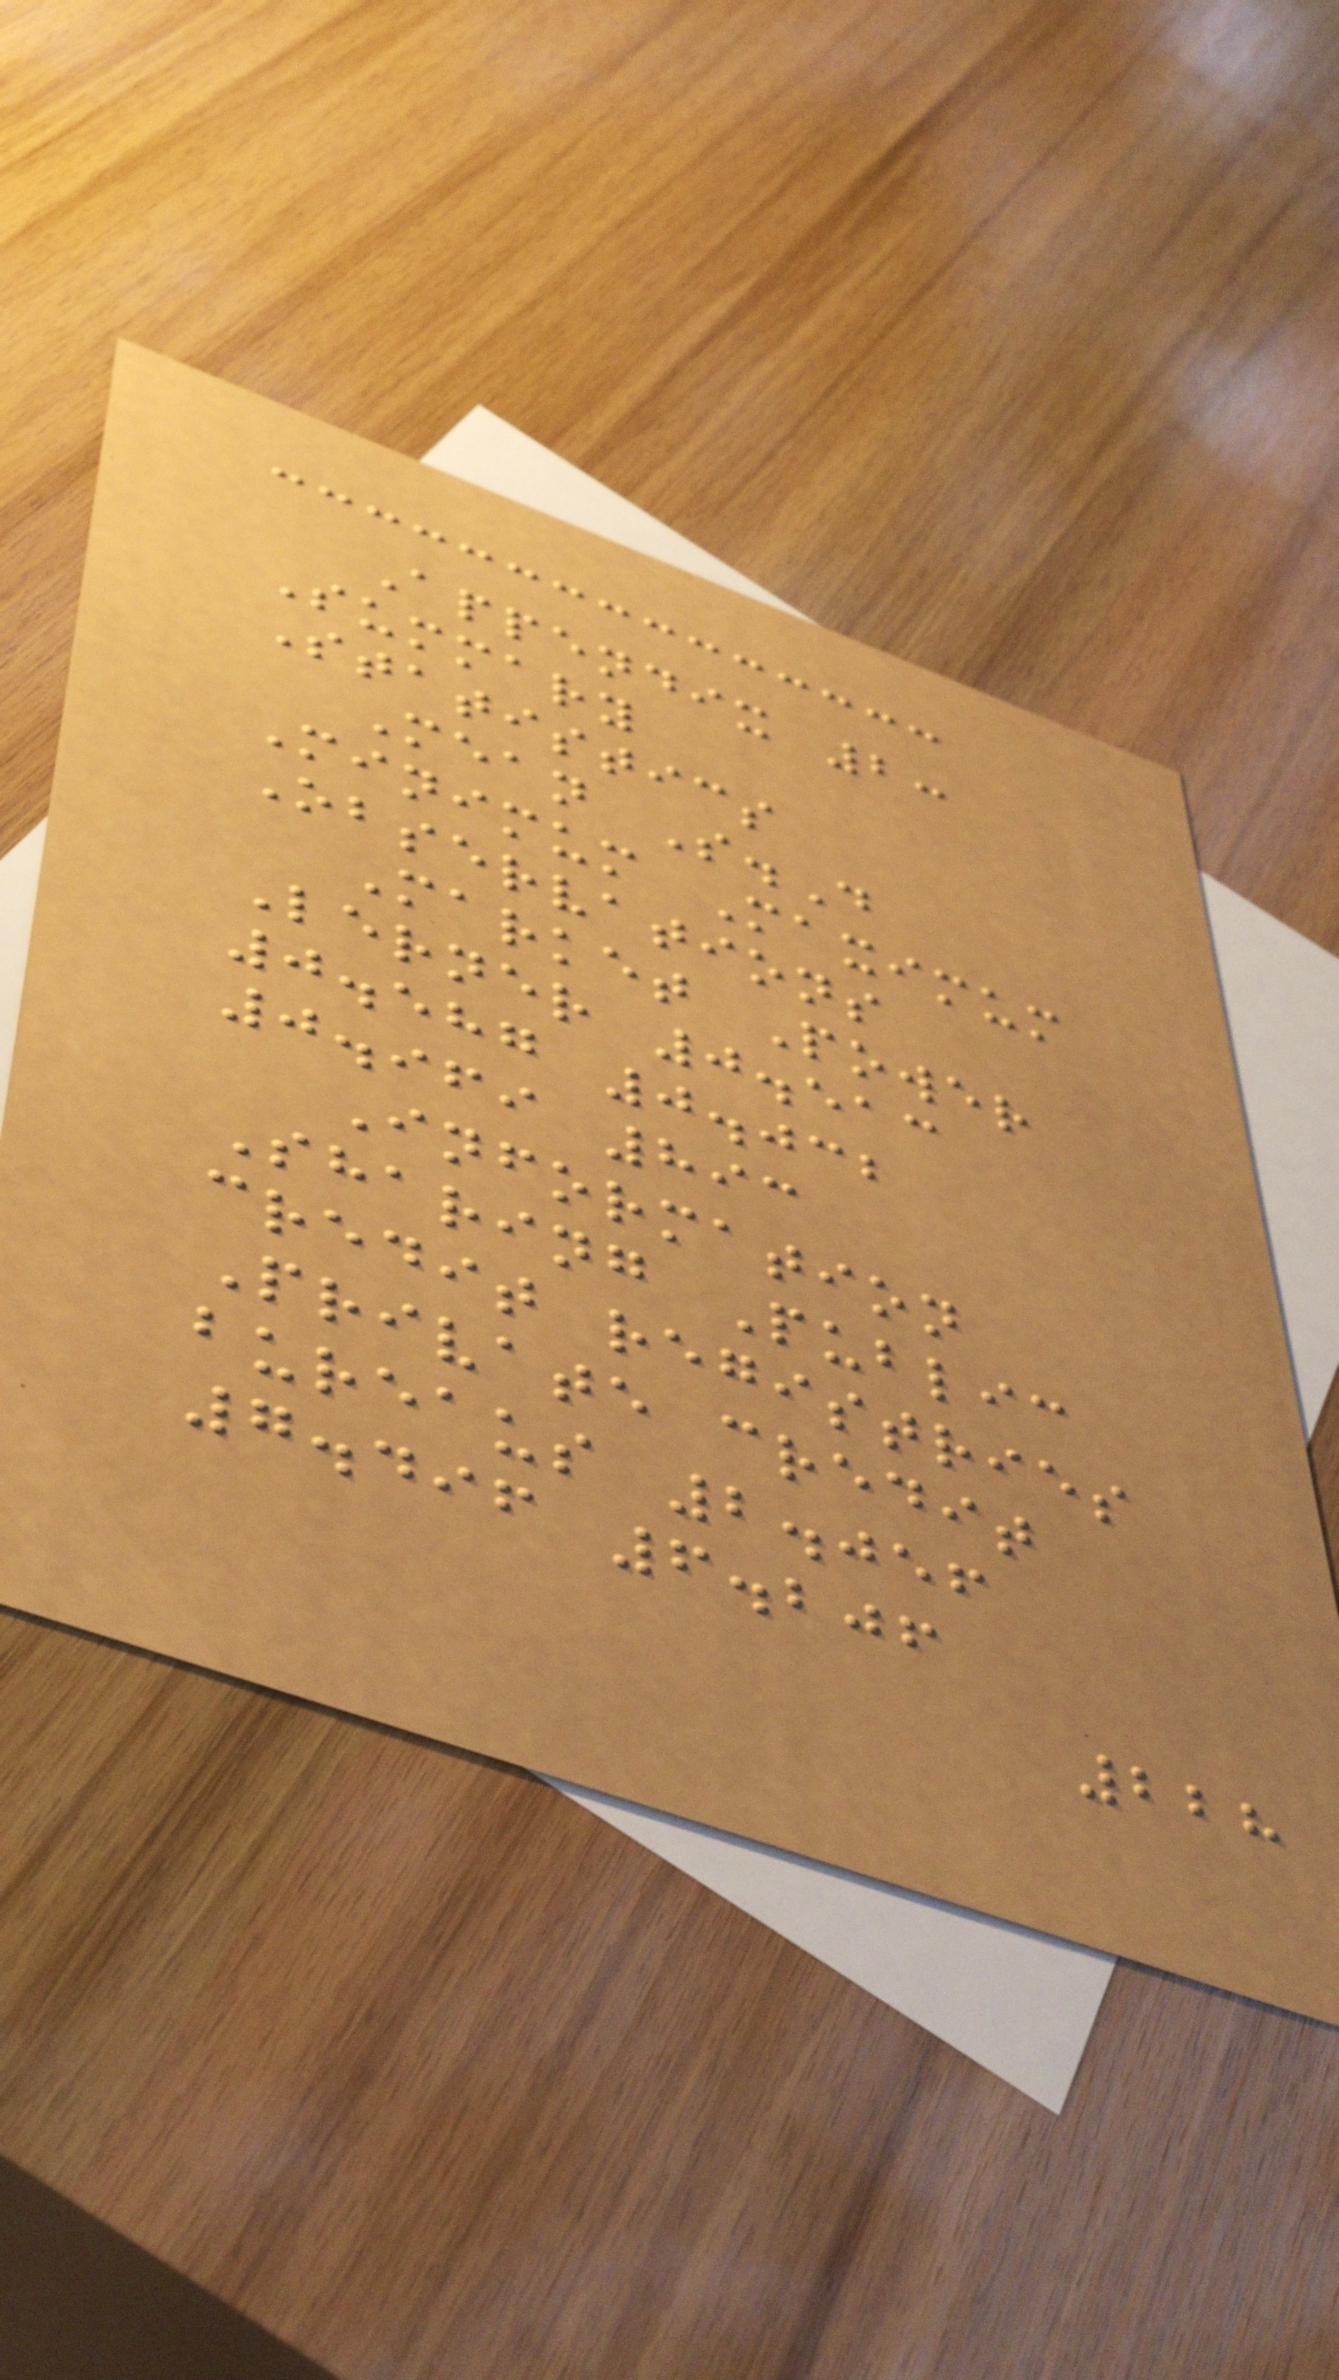Appendix 2:
Summary
Statistics
Mean S.D
Minimum Maximum
Observations
Market Power
Lerner 0.513
0.587 0.032
0.969 893
Information
Sharing Public
credit registries
Private credit
bureaus 2.056
7.496 6.206
228
